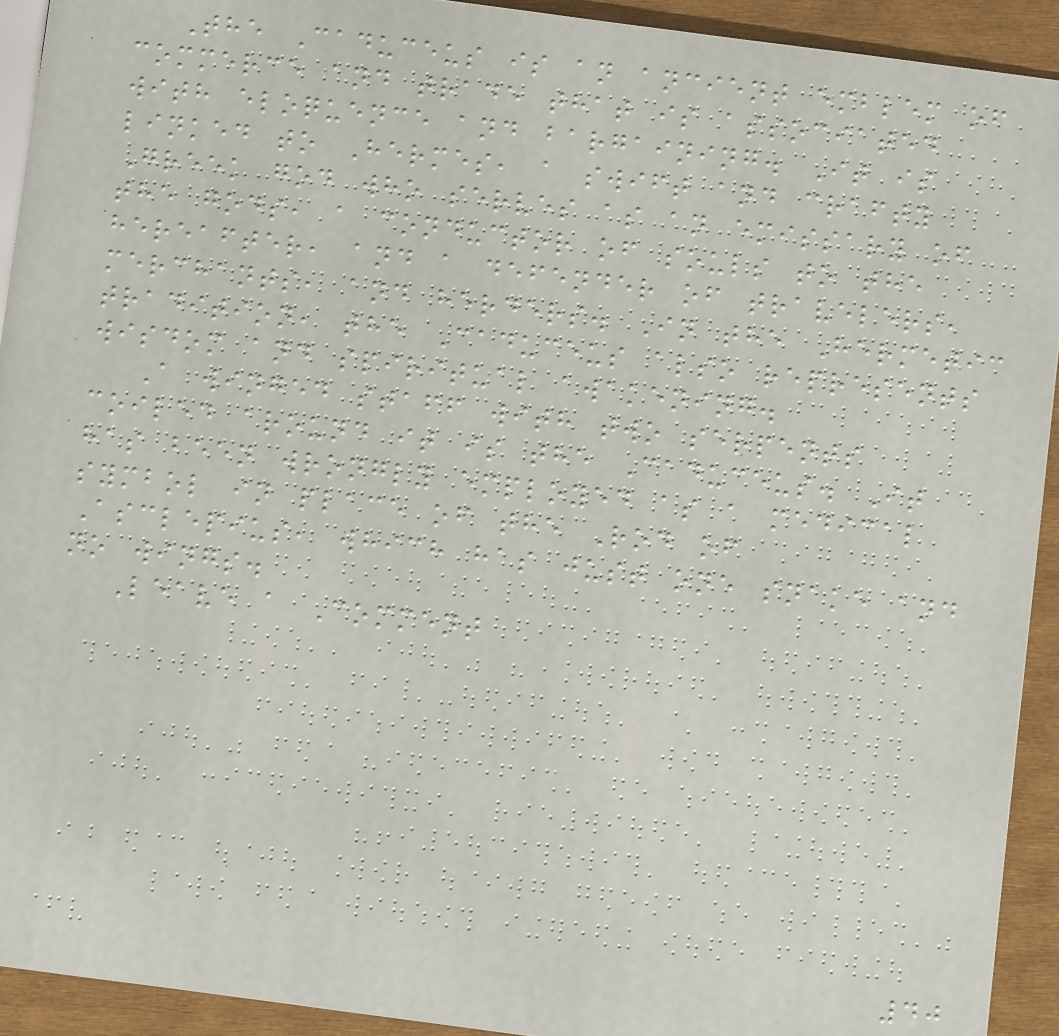The Caduceus is an ancient emblem of
commerce and trade that is associated
with eloquence and bargaining. It is
linked to Hermes, a swift and crafty
Greek god who serves as an emissary of
the gods, a conductor of souls to the
hereafter, and a defender of travelers,
merchants, and herders. In the Hermetic
tradition, the Caduceus also represents
wisdom and spiritual awakening.
A winged staff with two serpents
coiled around it is the Caduceus. It
has been wrongly employed as a medical
symbol in place of the Rod of
Asclepius, which has just one snake and
no wings.
Leave a Comment
40
